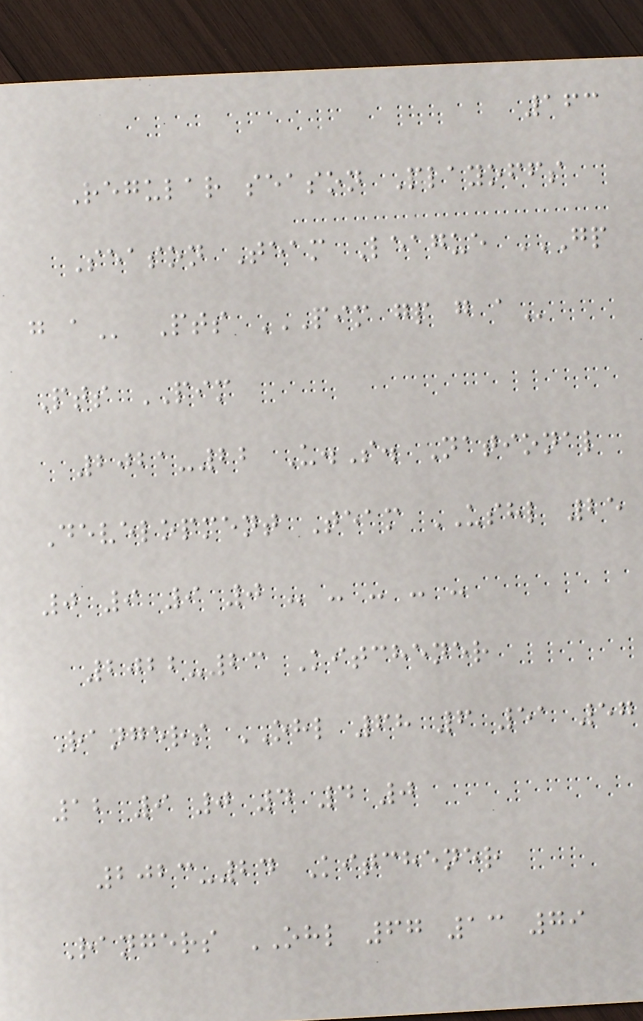163
Regular season Playoffs
Season Team League GP
G A Pts PIM GP G A
Pts PIM
2021-22 U.S. National
Development Team USHL 25
0 9 9 0 - - - - -
2022-23 Kitchener
Rangers OHL 68 6 51 57
12 9 0 4 4 0
2023-24 Kitchener
Rangers OHL 67 13 79
